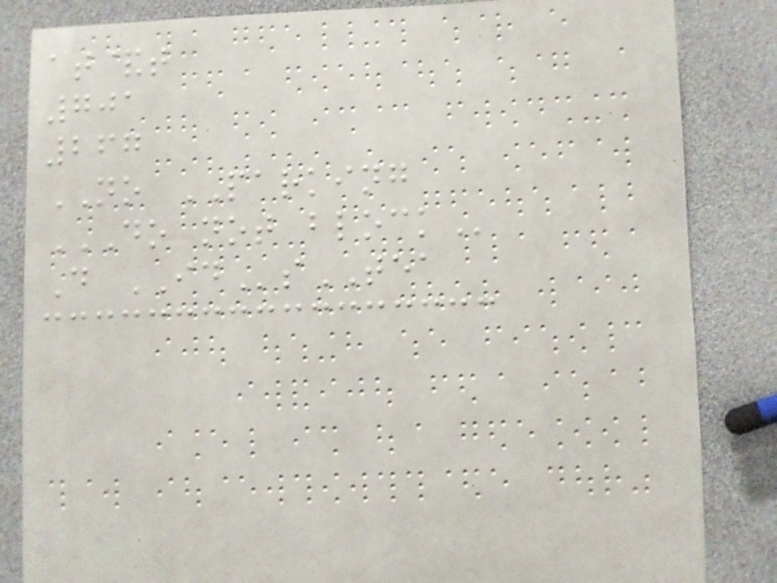at&t
701
267
NO PARKING
DO NOT BLOCK
D IDsTEA
